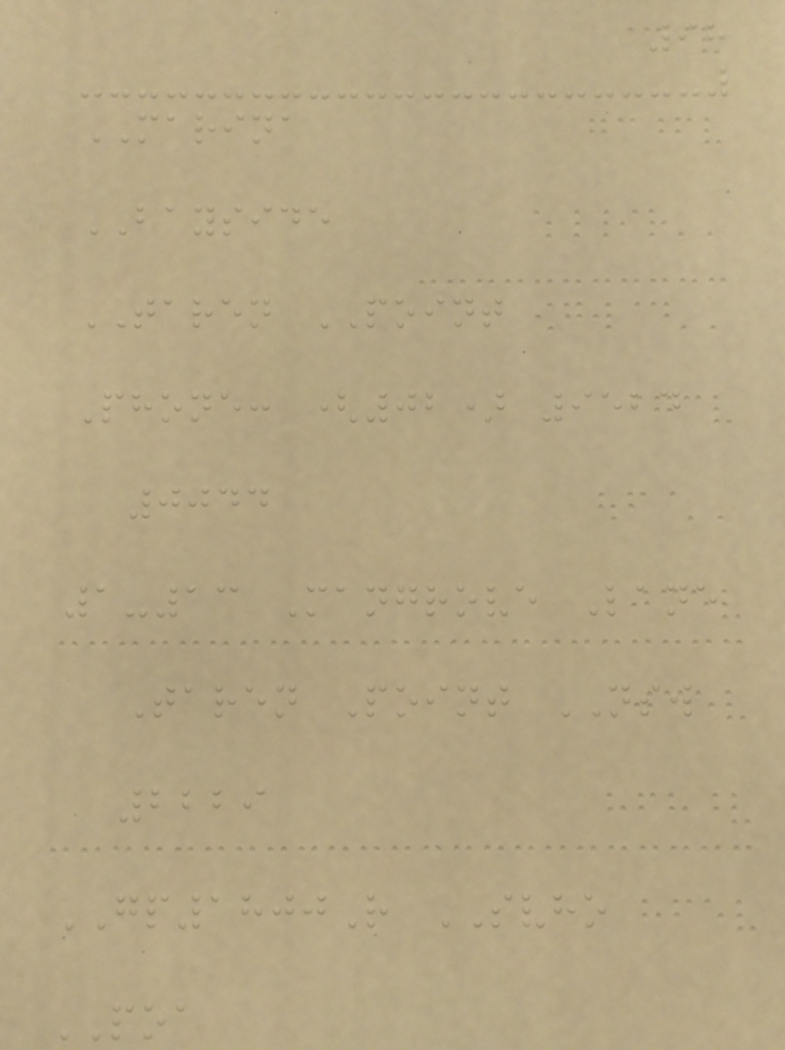98
MARINA
BAYSIDE
TAREN POINT
Phone: (02) 9524
0044
1-13 Mangrove Lane
Taren Point NSW
2229
GP1800R SVHO
POA
